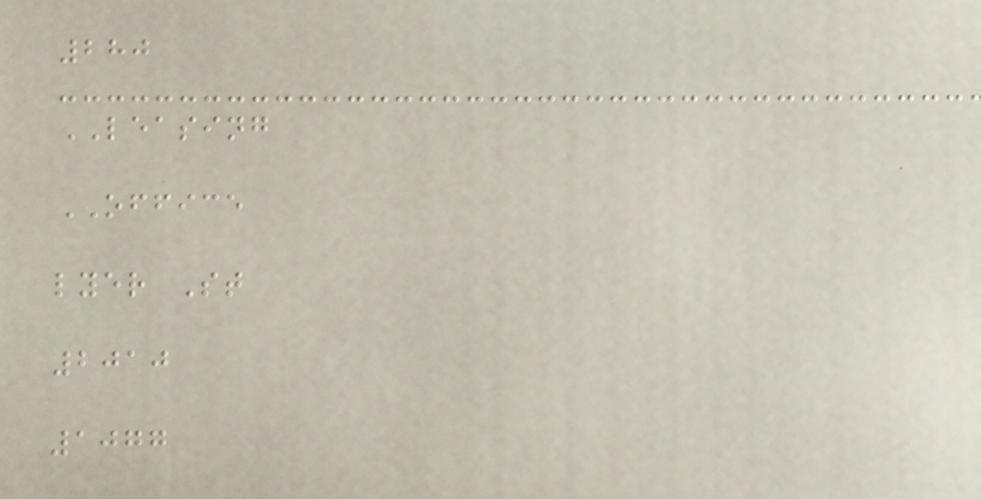280
LEASING
OFFICE
lyer St
2010
1077
